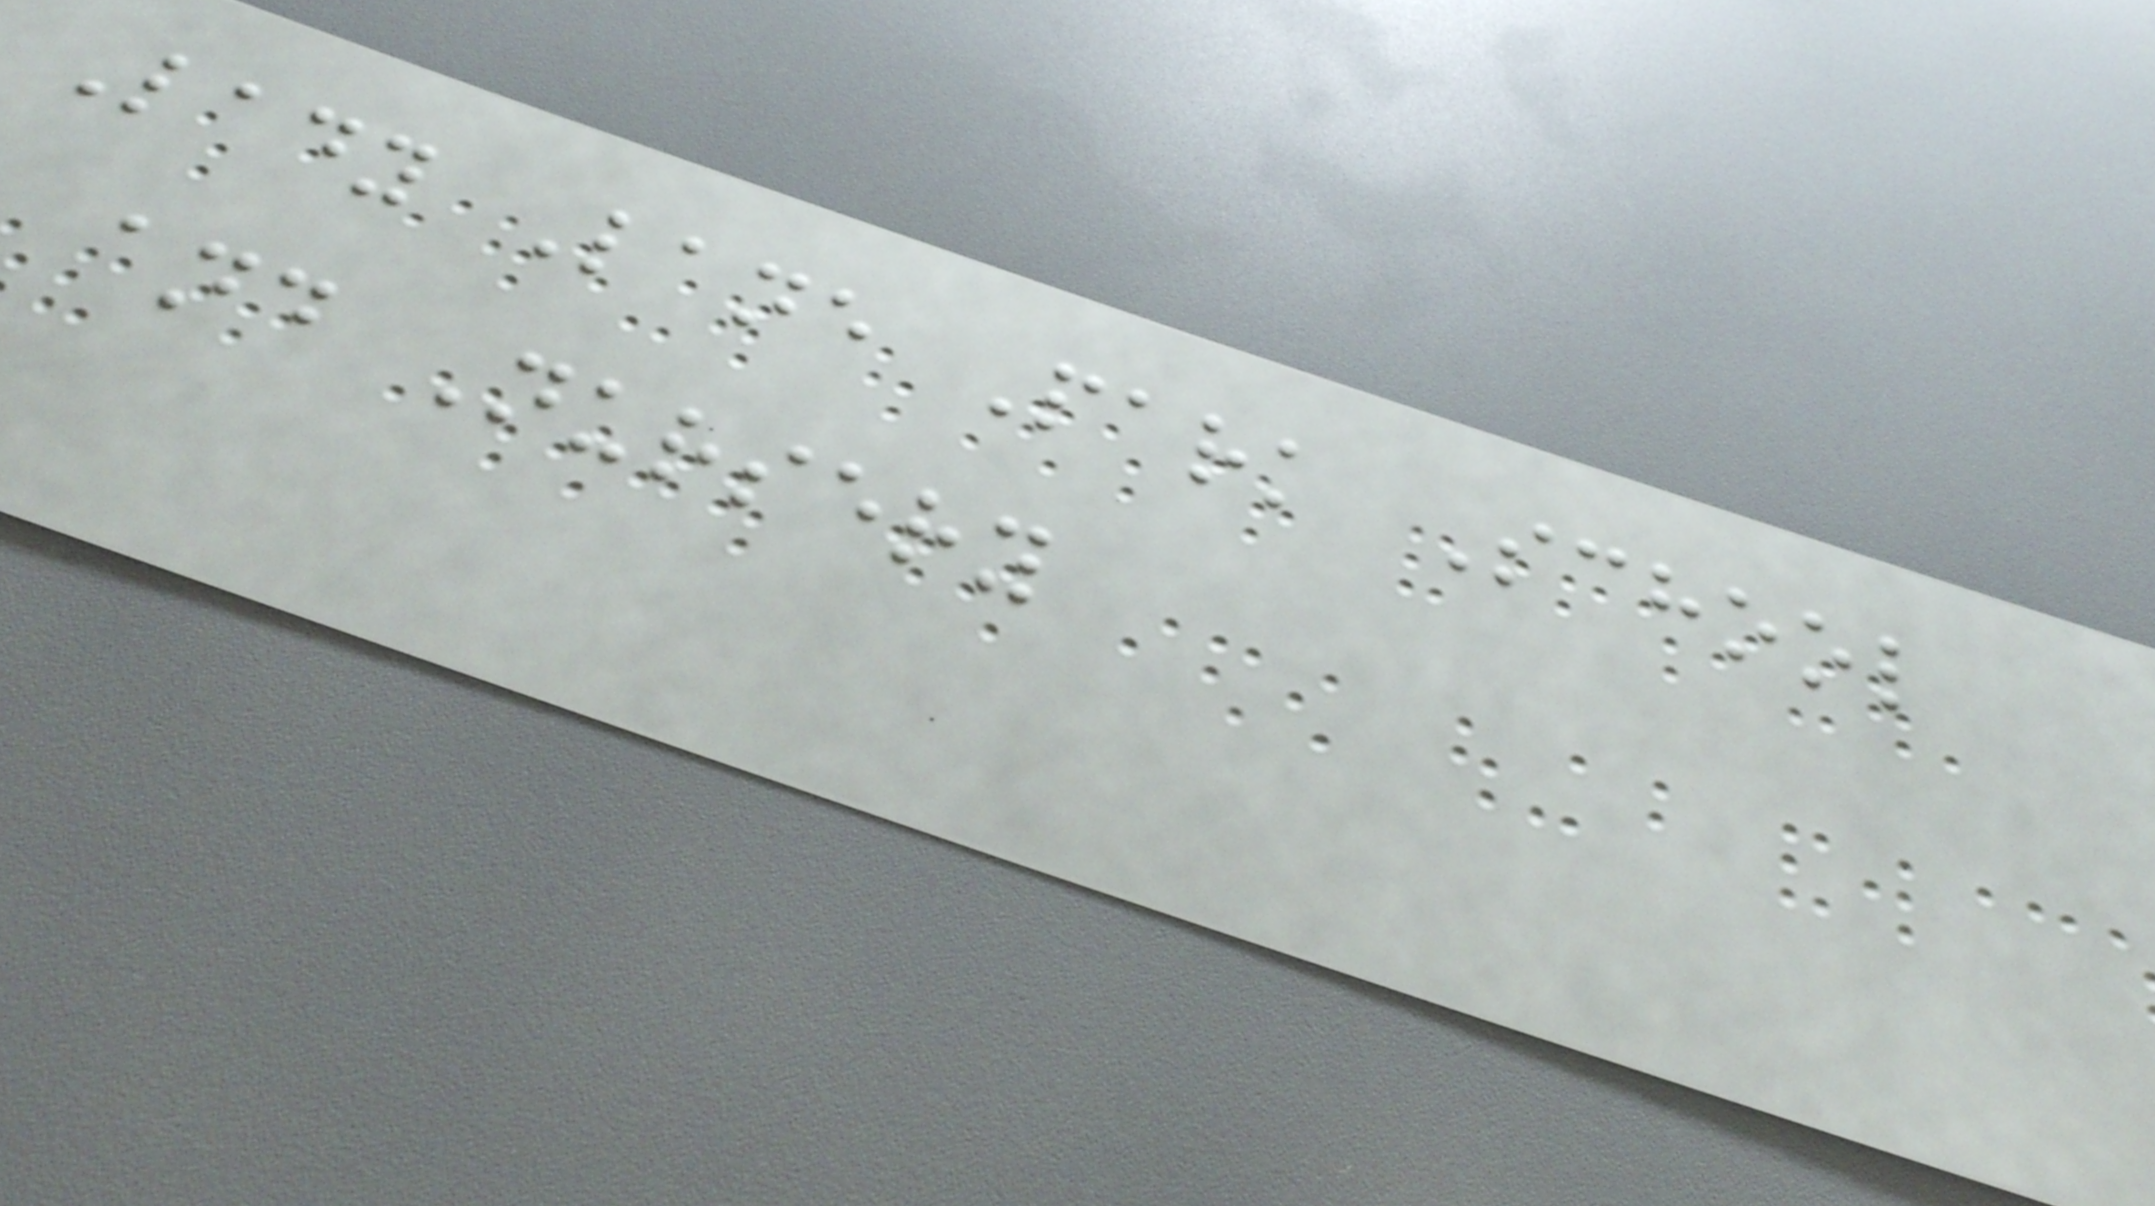Lady Lane Park School
and Nursery
